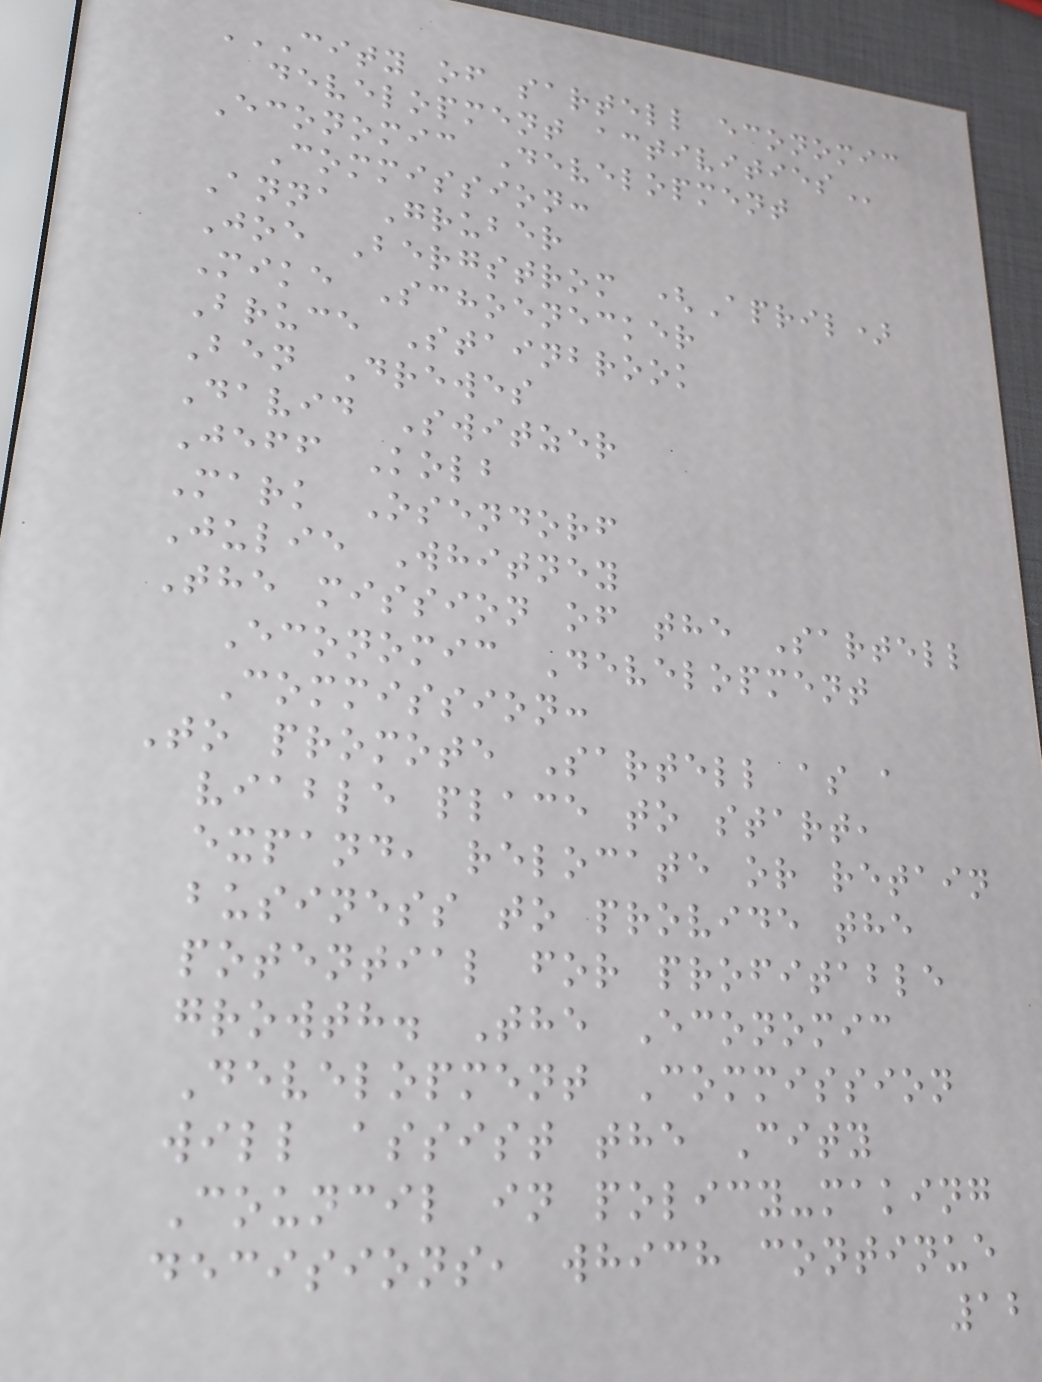CITY OF SARTELL ECONOMIC
DEVELOPMENT ACTIVITIES
Economic Development
Commission:
Anna Gruber
Joe Bergstrom (April)
Mike Schoenecker
Bruce Stainbrook
Ben Drewes
David Switzer
Jeff Kolb
Mark Osendorf
Julie Whitney
The mission of the Sartell
Economic Development
Commission:
To promote Sartell as a
viable place to start,
expand, relocate or retain
business to provide the
potential for profitable
growth. The Economic
Development Commission
will assist the City
Council in policy-making
decisions, which continue
12
